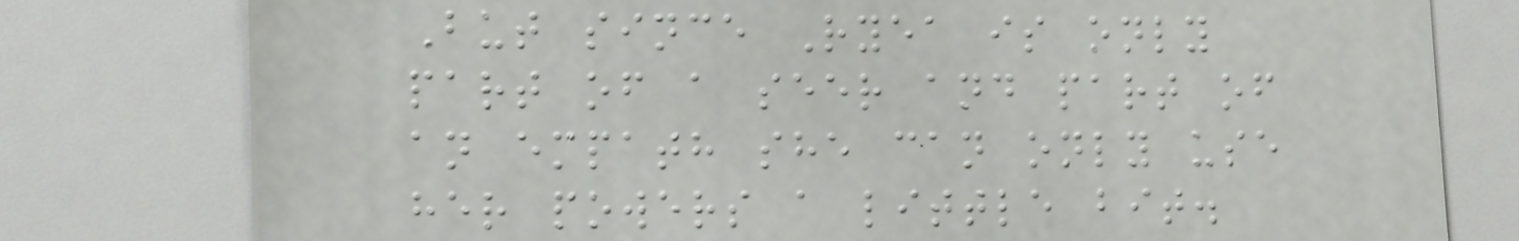But since Ryea is only
part of a seer and part of
an empath she can only use
her powers a little bit.
